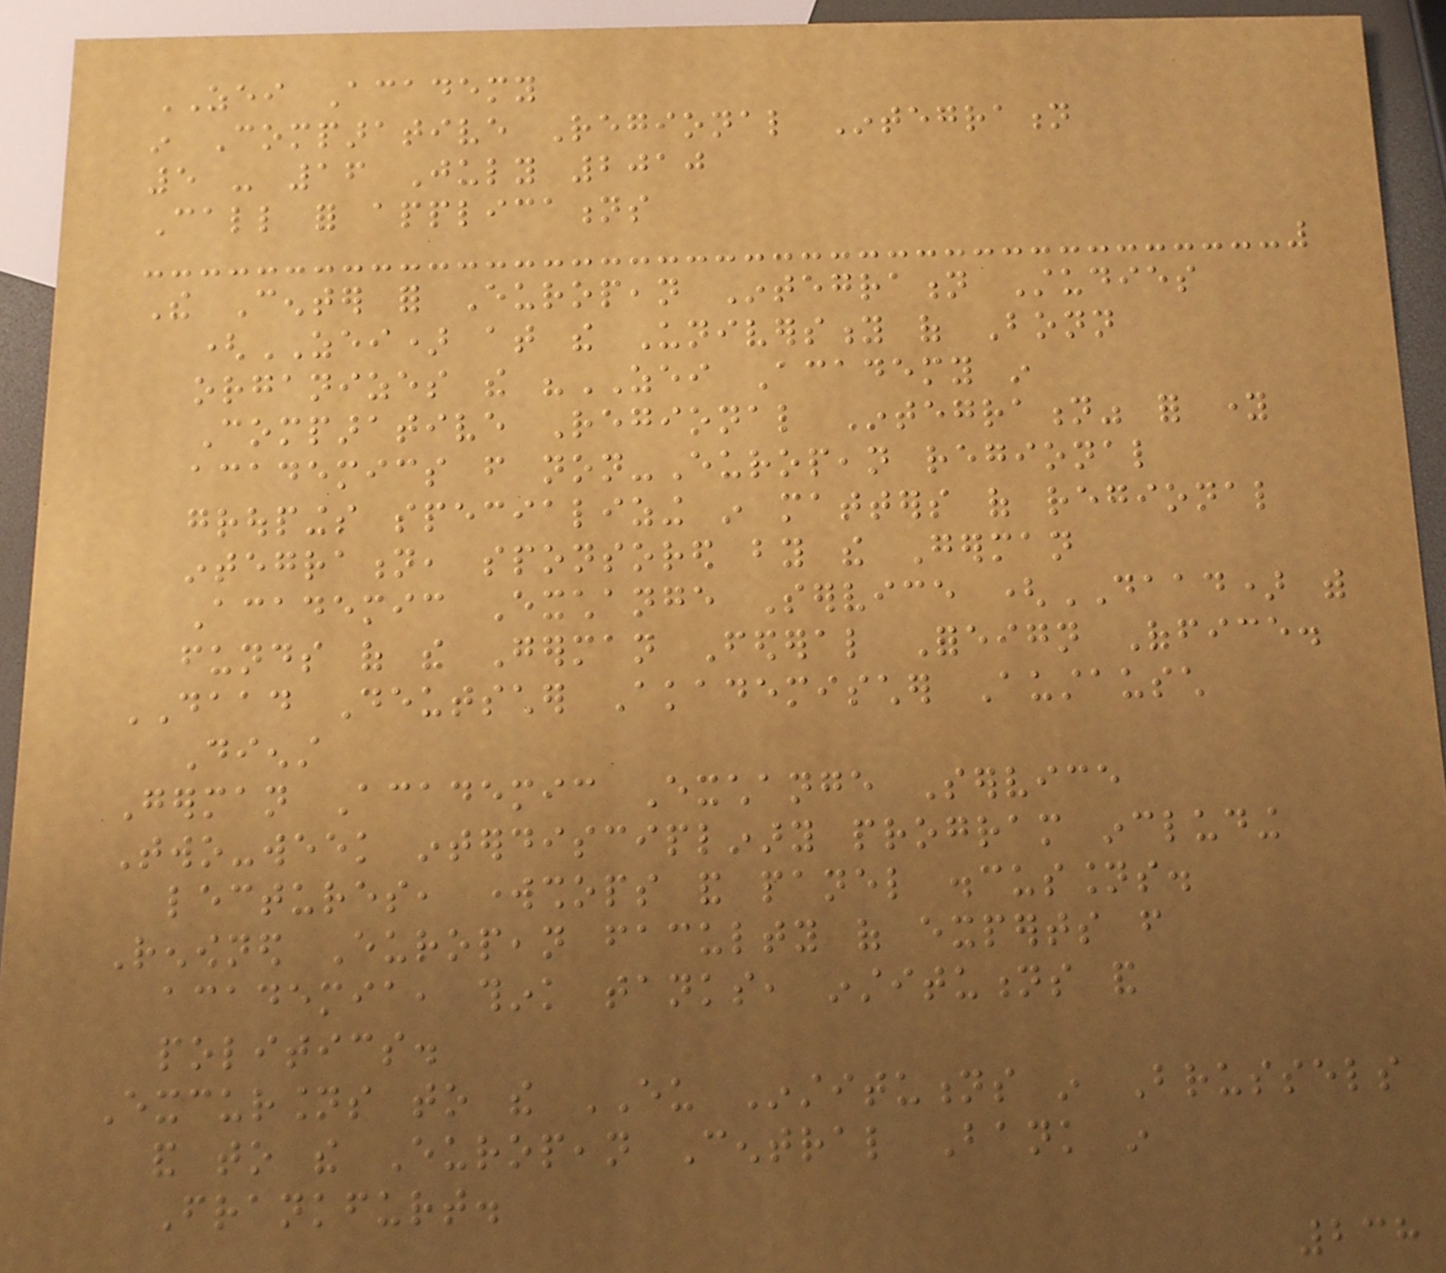ZEI Academy
in Comparative Regional Integration
5 - 16 July 2010
Call for applications
The Center for European Integration Studies
(ZEI) at the University of Bonn
organizes the "ZEI Academy in
Comparative Regional Integration" for young
academics from non-European regional
groupings specializing in matters of regional
integration, sponsored by the German
Academic Exchange Service (DAAD) with
funds of the German Federal Foreign Office.
DAAD Deutscher Akademischer Austausch
Dienst
German Academic Exchange Service
Two-week interdisciplinary program including
lectures, workshops and panel discussions.
Renowned European faculty of experts from
academia, think tanks, institutions and
politics.
Excursions to the EU Institutions in Brussels
and to the European Central Bank in
Frankfurt.
238
